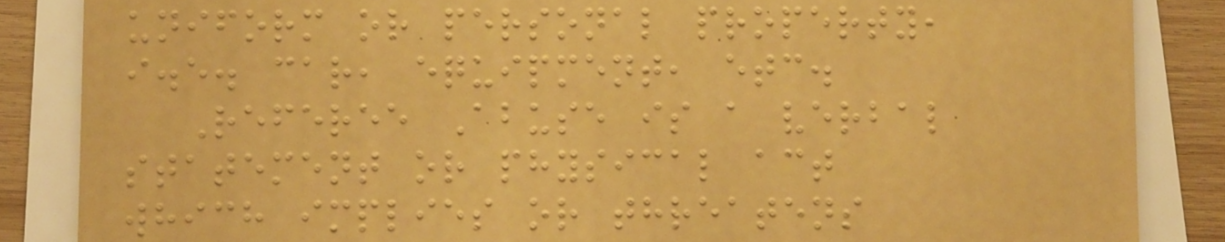uniform or personal property,
i.e. car, equipment, etc.
Referee Abuse is a verbal
statement or physical act
which implies or threatens
